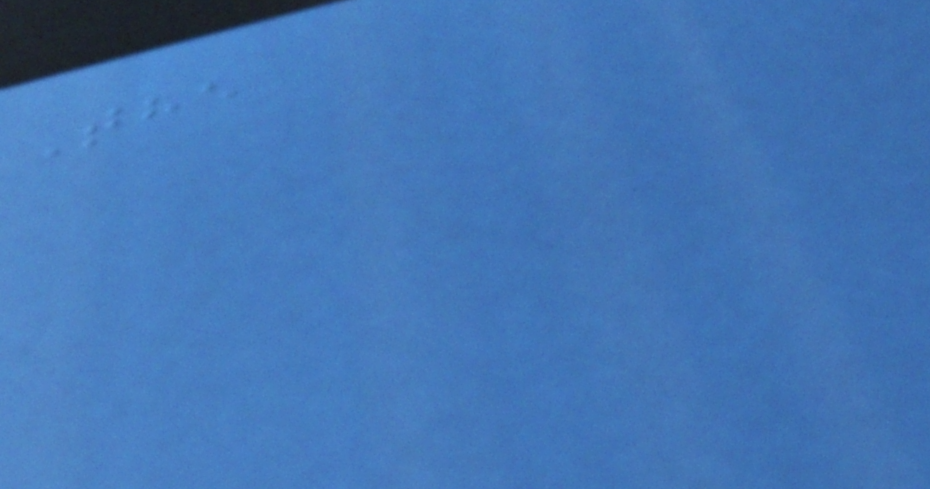The
